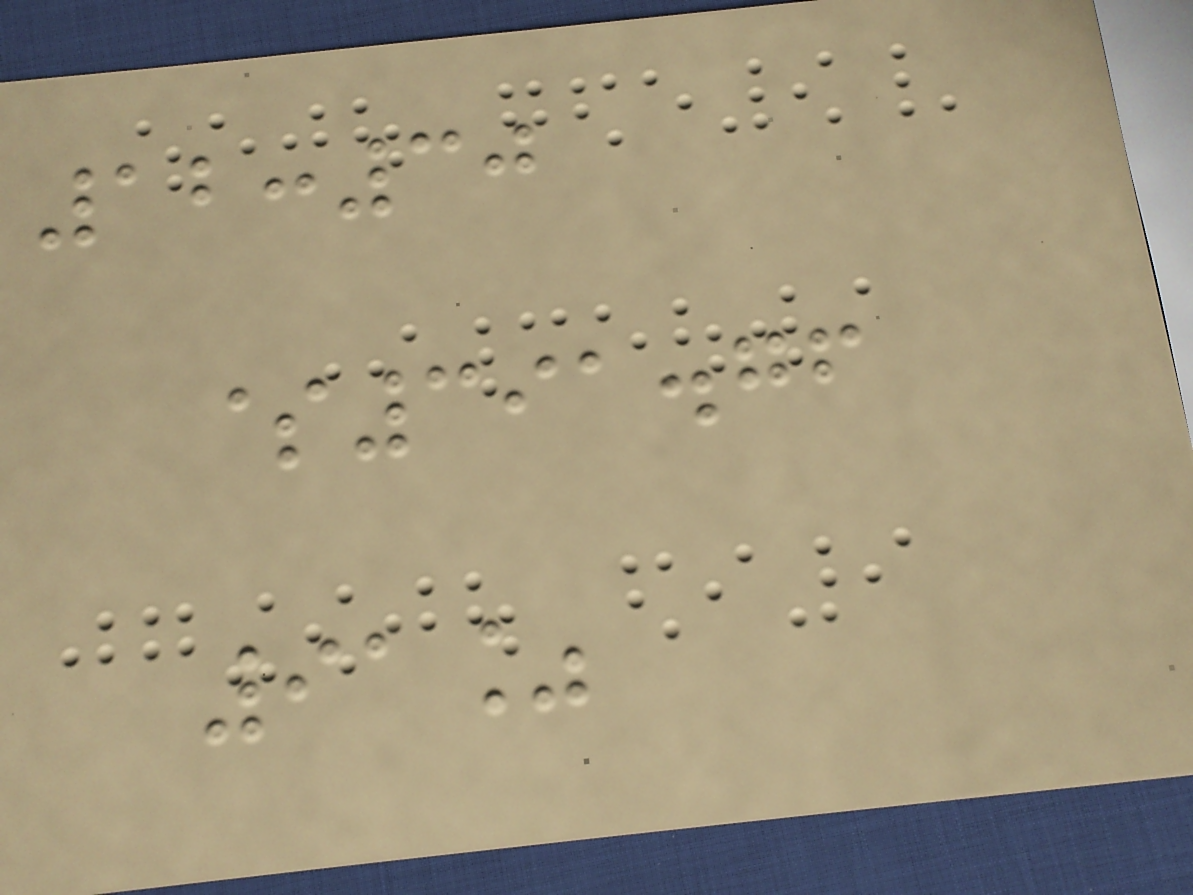12:30
$391.76
91%
